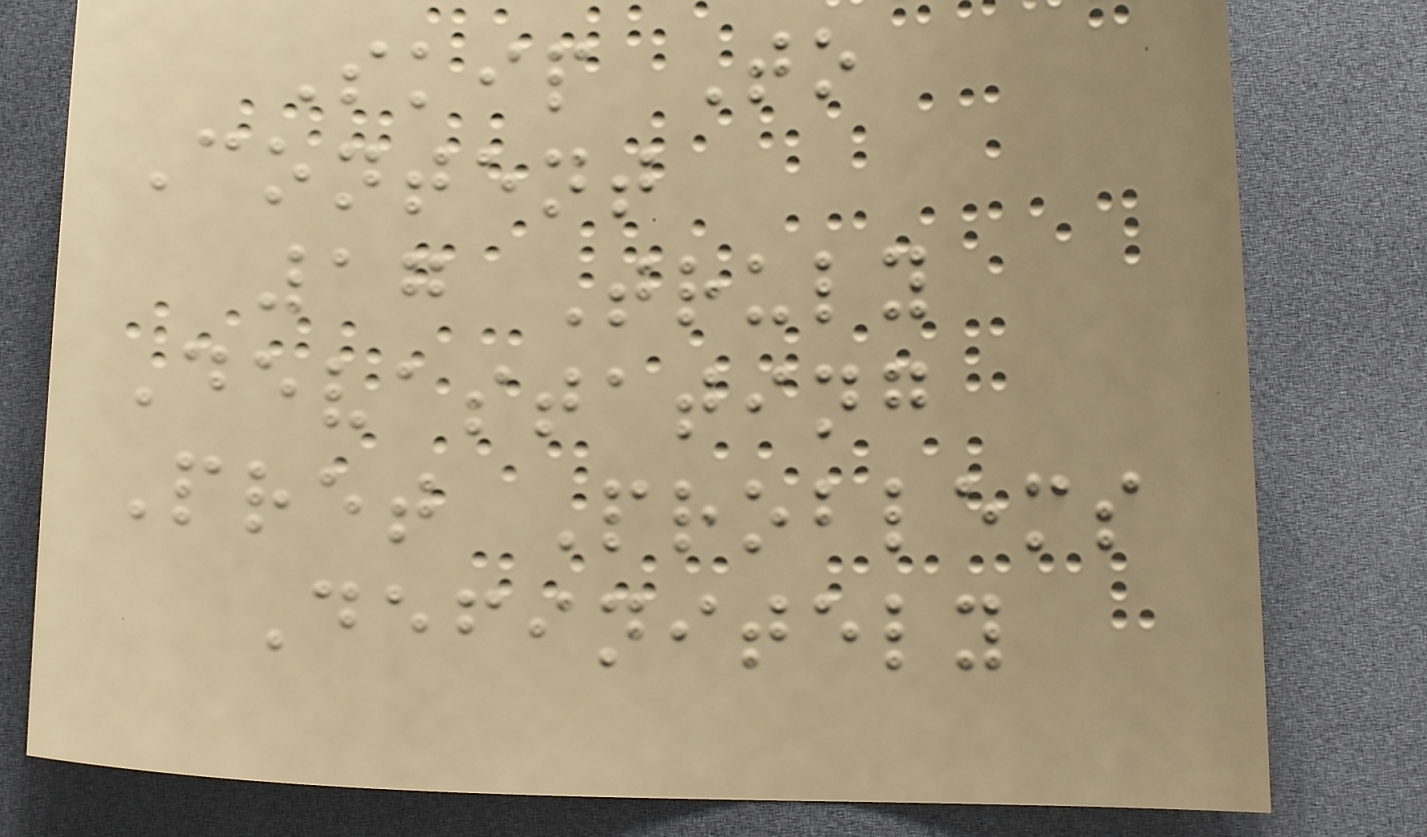Skip To
Content
17 Truly
Devastating
Pret Problems
Definitely
